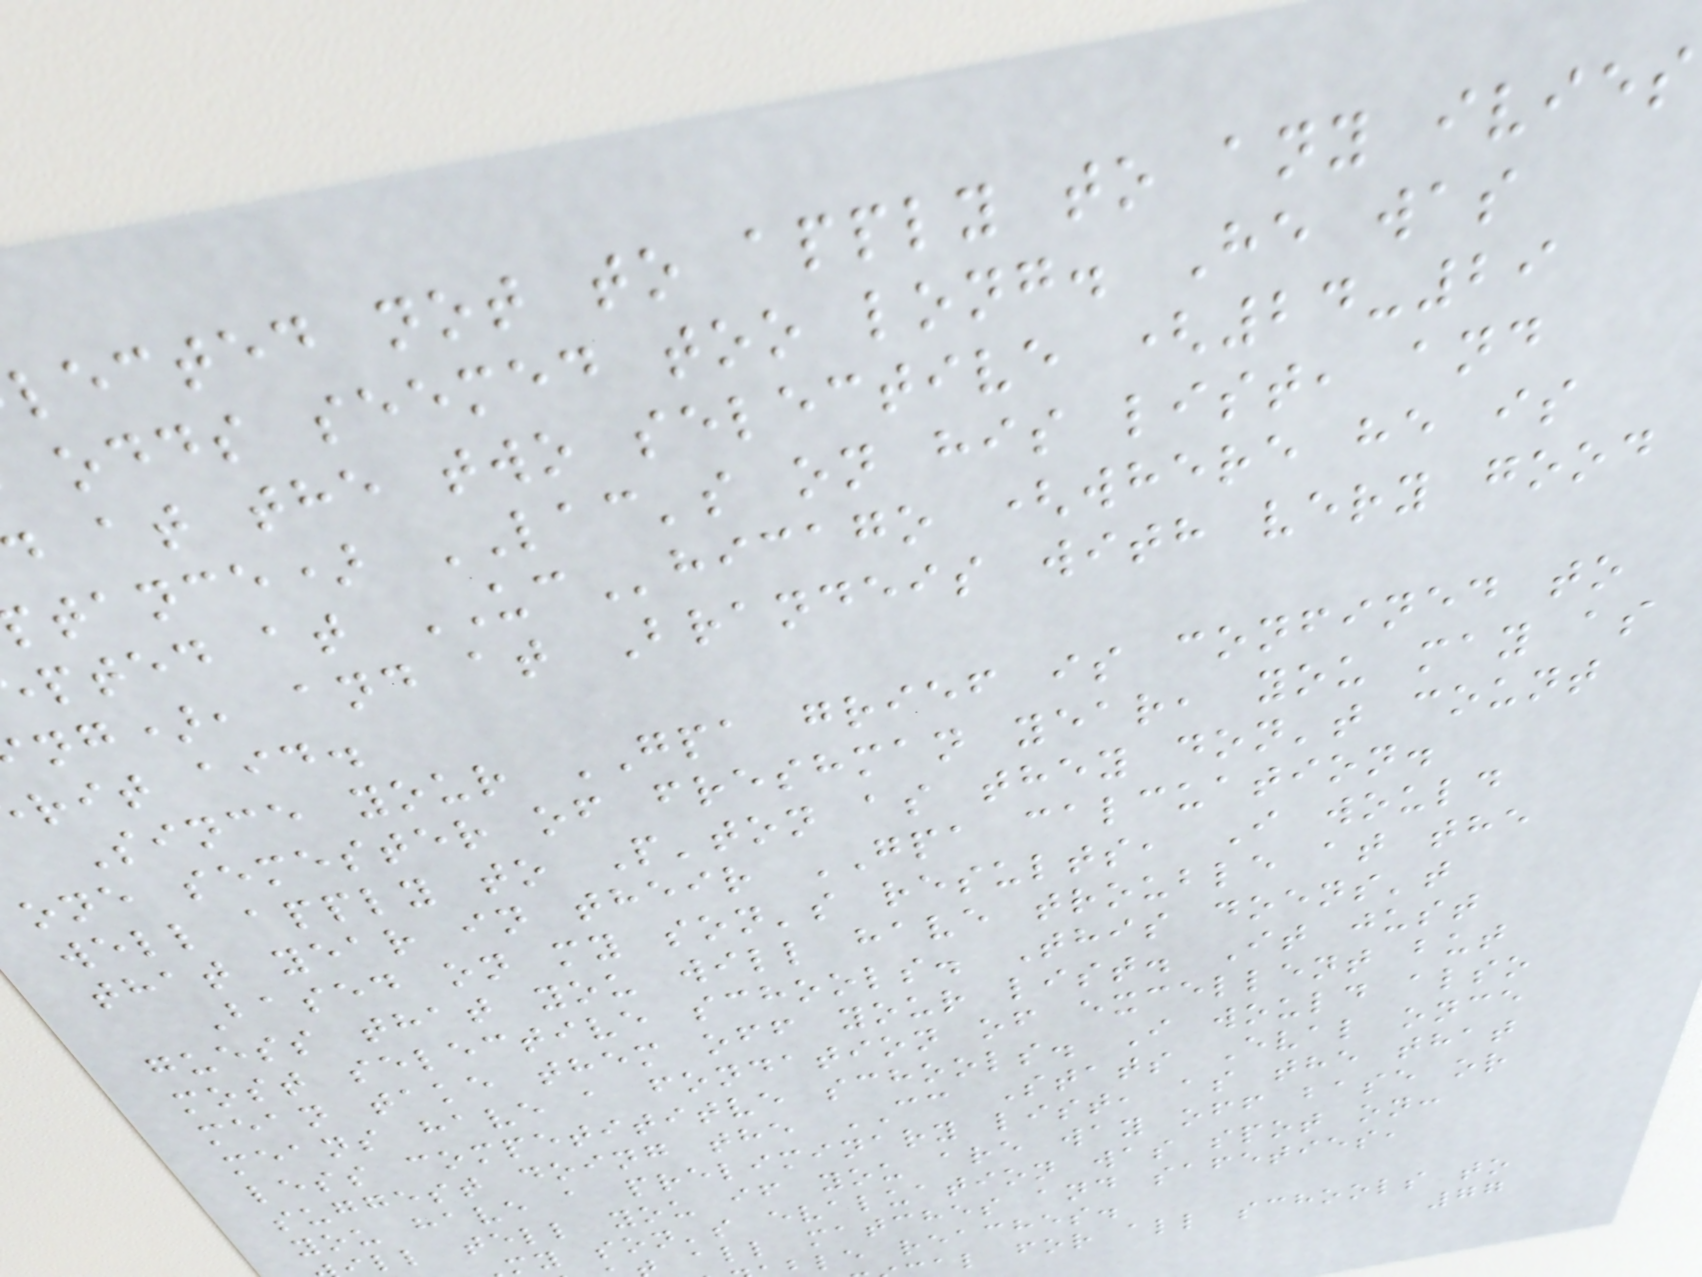lected not to apply to any ivies
odds seemed too long. He was
at the two selective (24-29
tance) LAC's on his list, and
pted at UChicago (where he is
ng), and at Brandeis with very good
rit aid.
Since your GPA grief is confined to
one semester of freshman year, you may as
well apply to P'ton as they don't count
that year in their GPA calcuation.
Based on my son's results, I would
guess that you will have trouble at the
most selective schools. This doens't
mean take them off your list. It just
means have a fondation of excellent but
less competititve schools. I would also
suggest doing the CC Stats Eval once
you have a preliminary list, as the that
ll tell you if you are way off base or
y son's evaluation was spot on:
all matches and safeties,
le reaches.
al for all schools to
77
